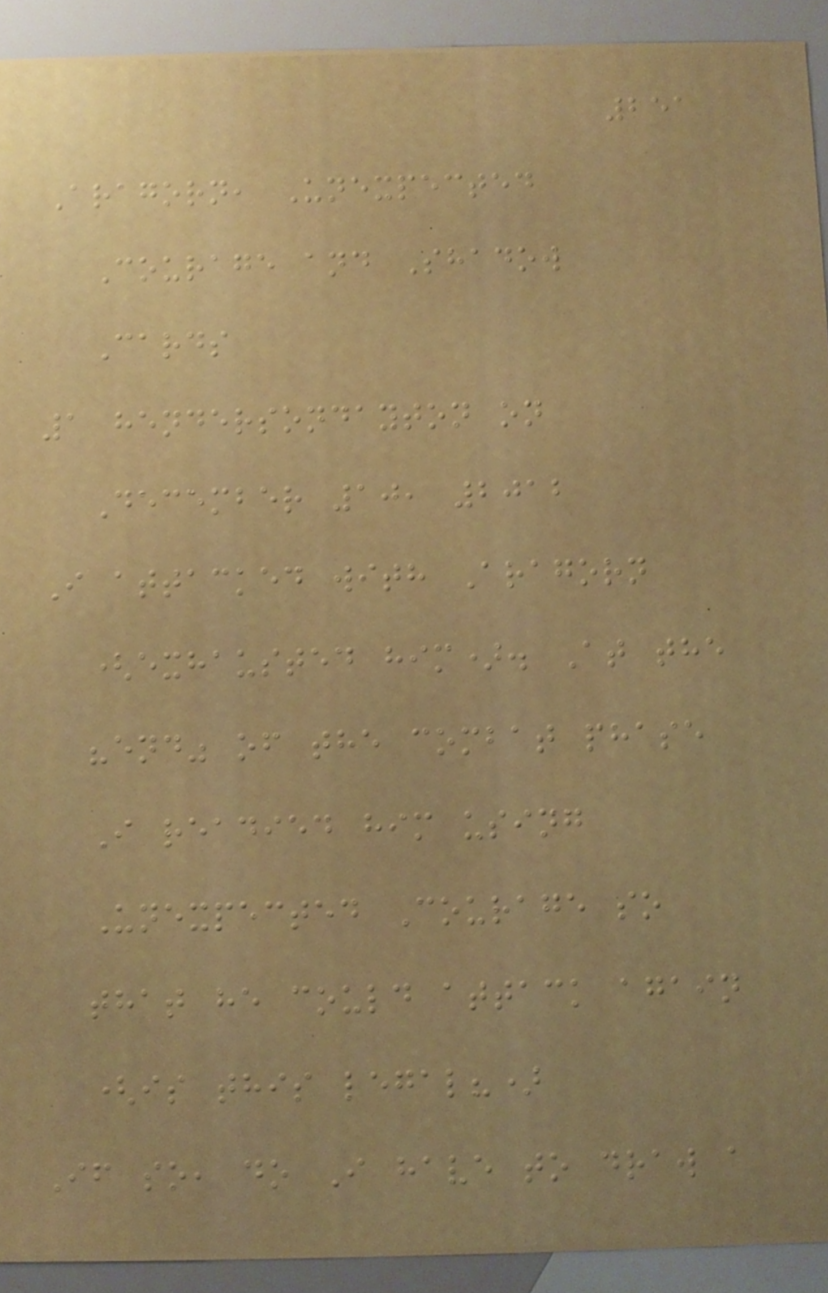251
Aragorn, Unexpected
Courage and Shadow
Cards
1 hendersondayton on
December 10, 2012
I attacked with Aragorn
(exhausted him). At the
"end" of the combat phase
I readied him using
Unexpected Courage so
that he could attack again
(is this legal?)
If so, do I have to draw a
